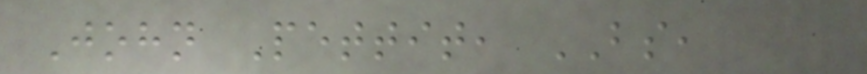John Pettit, BS,
